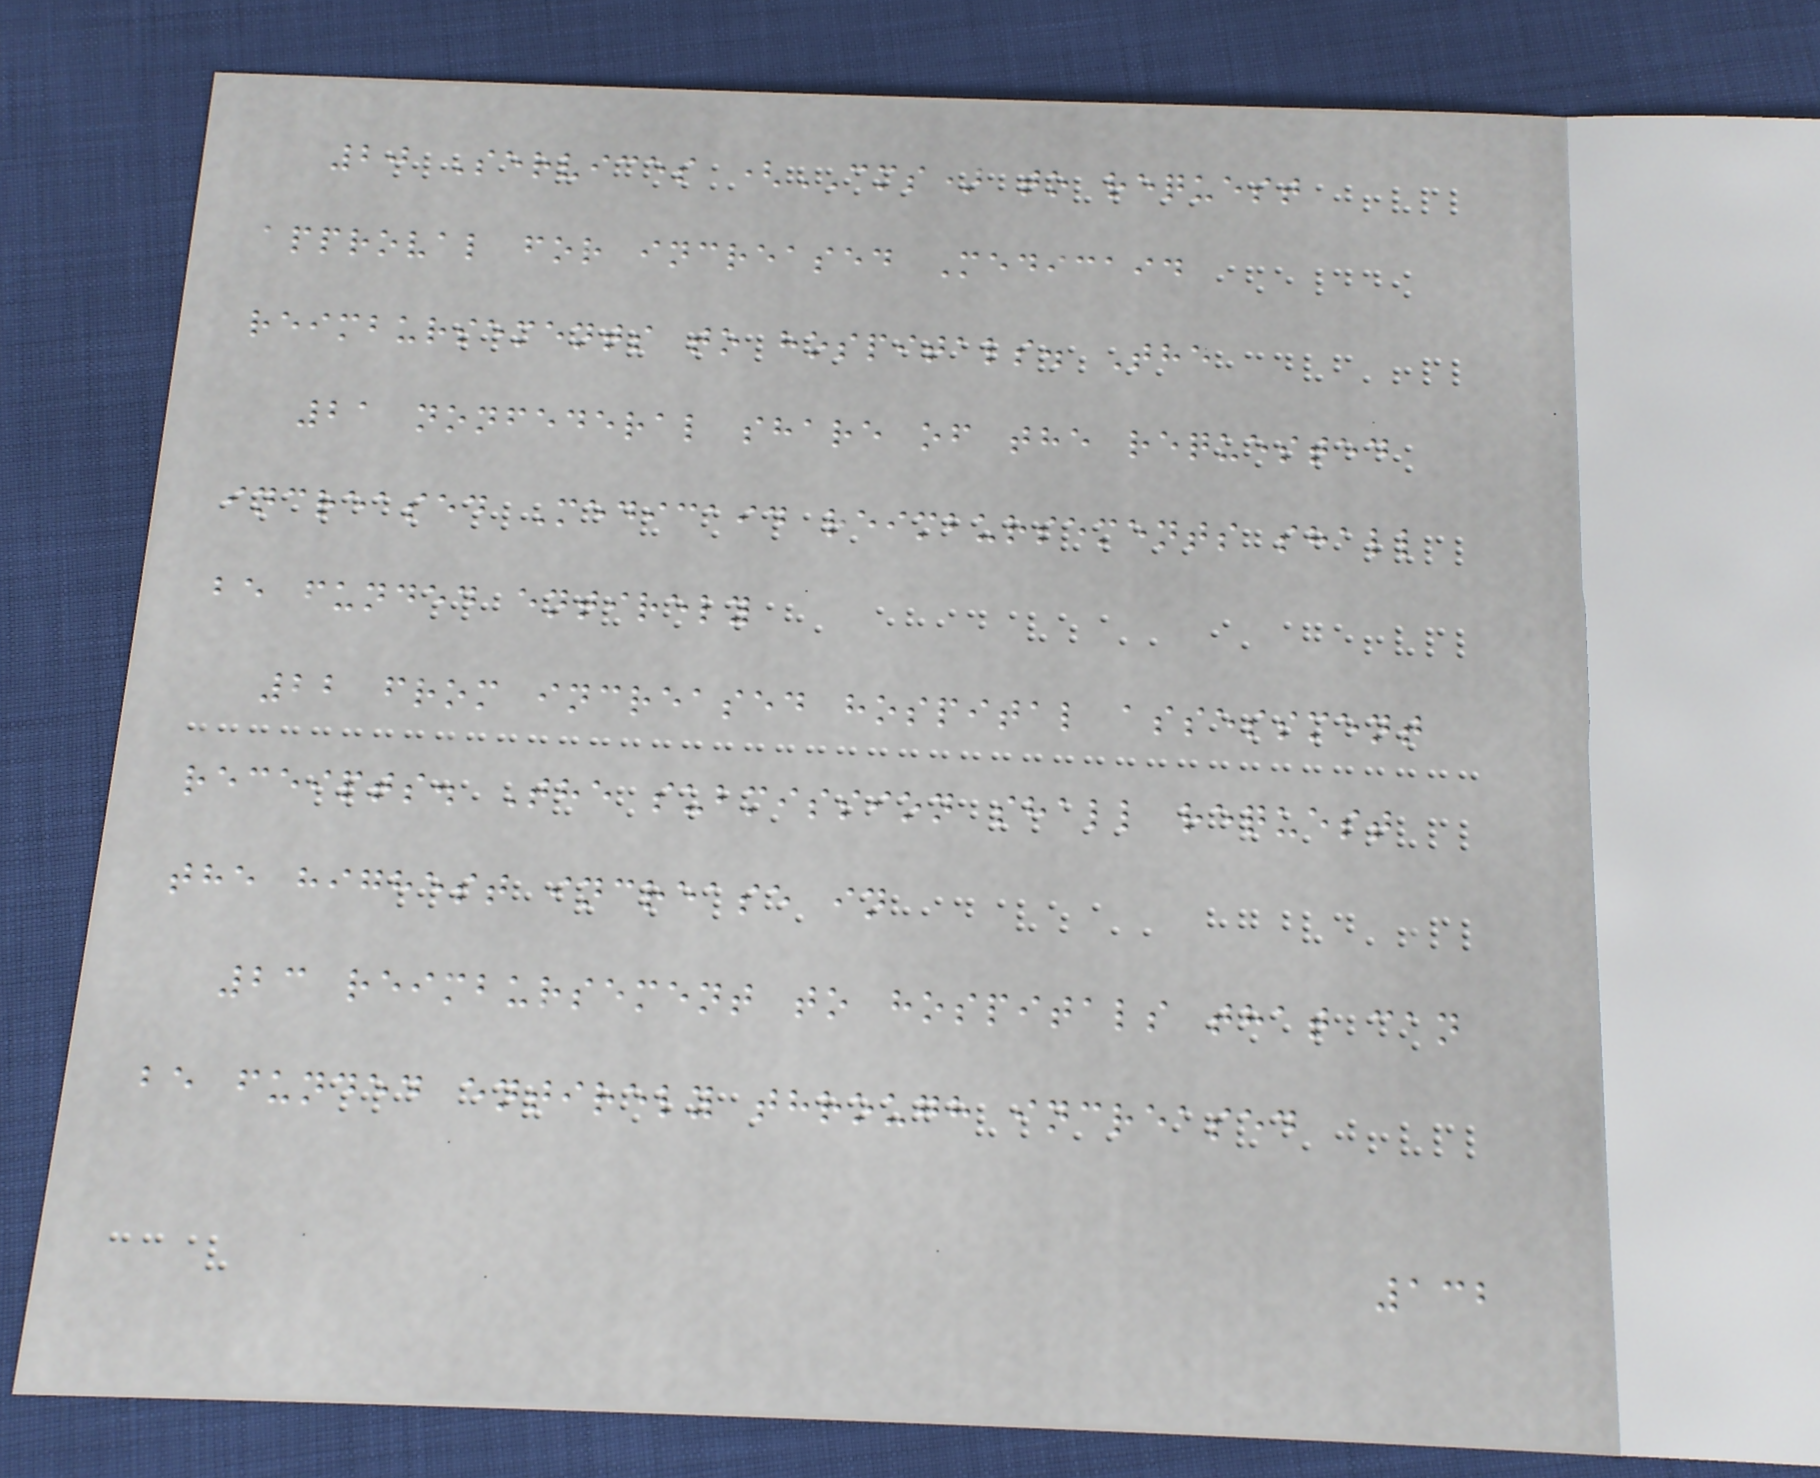20 Services (CMS) to request
approval for increased Medicaid
reimbursements to hospitals. The
21 nonfederal share of the requested
increased Medicaid reimbursements shall
be funded entirely
22 from increased hospital assessment
receipts. The submission shall request
the highest increase in
23 reimbursement to hospitals that can
be funded entirely through increased
132
